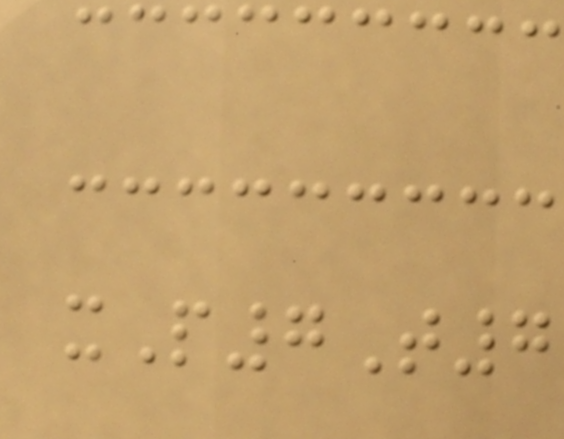xP7T7
